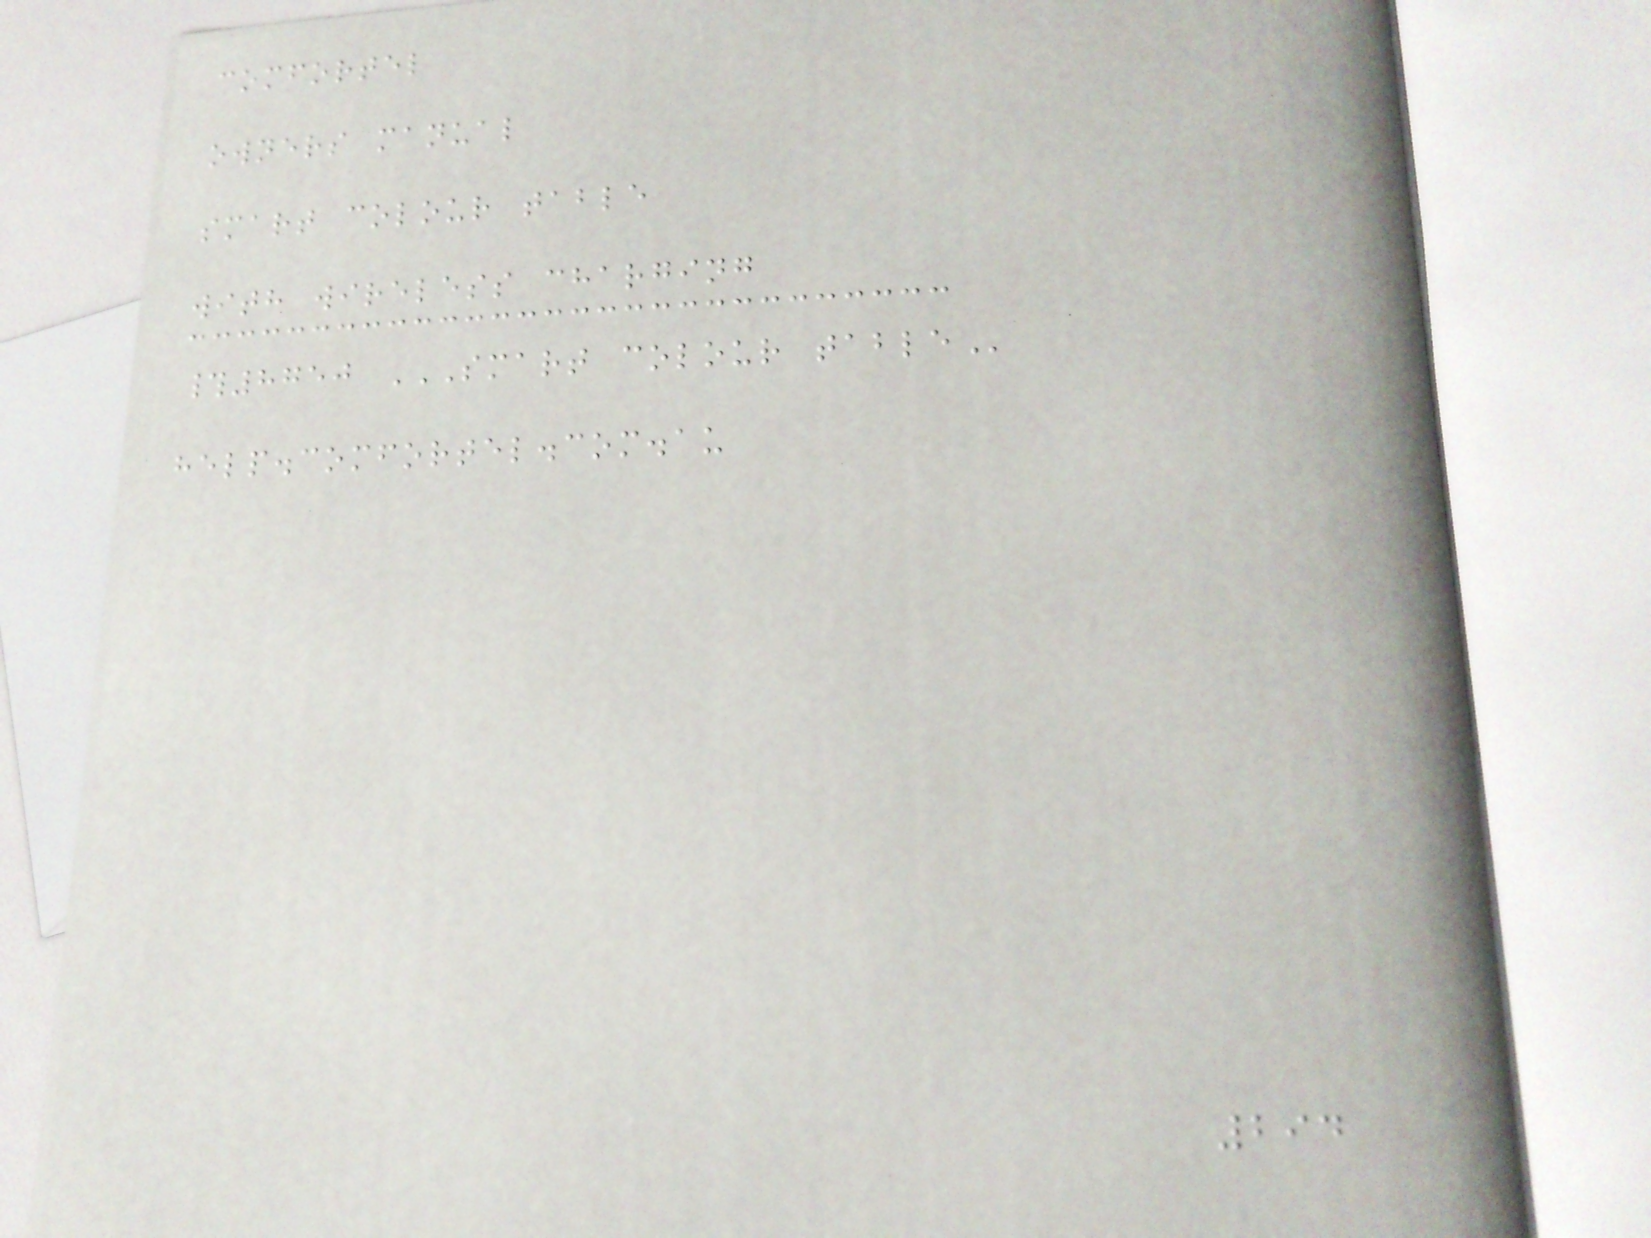comfortel
owners manual
smart colour table
with wireless charging
#8750 SMART COLOUR TABLE
help.comfortel.com.au
294
